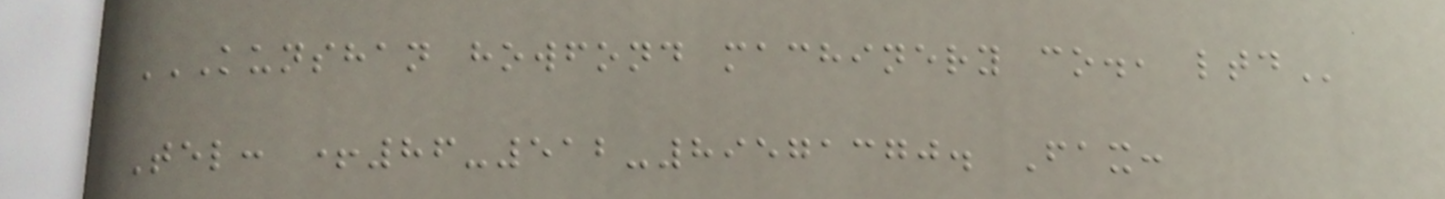KUNSHAN HOWFOND MACHINERY CO., LTD
Tel: +86-512-89571370. Fax:
